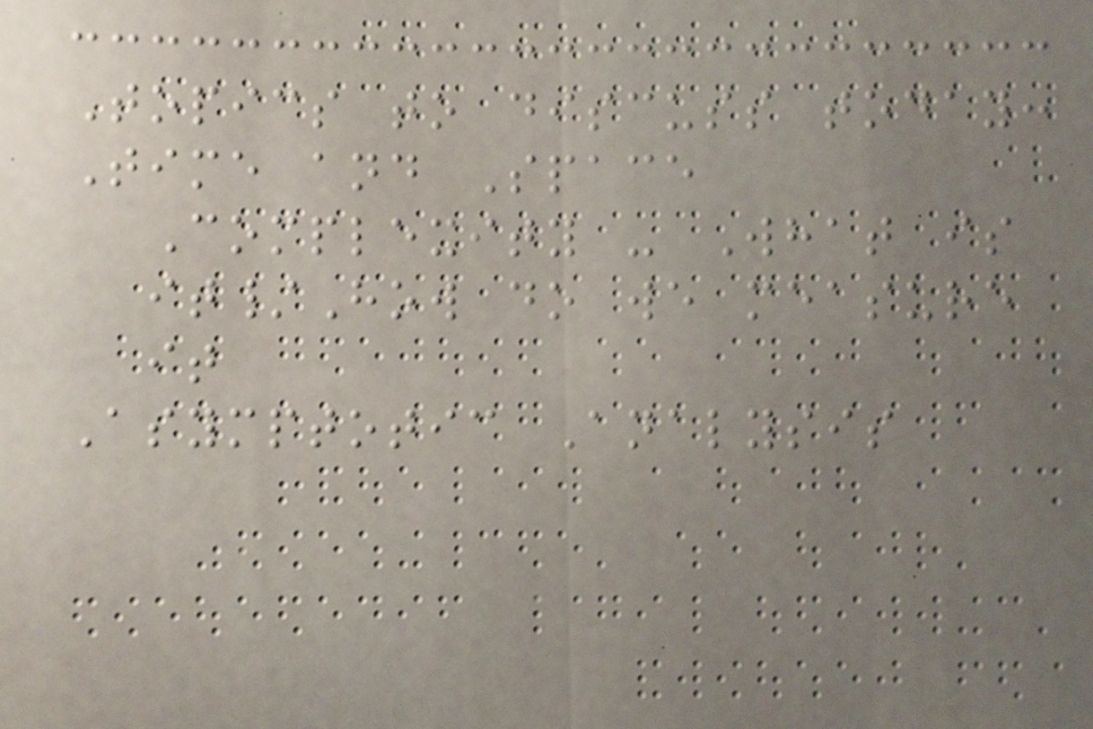Topics to discuss today:
Time and Space
Complexity - What is
it/How do we measure
it
Asymptotic Analysis
